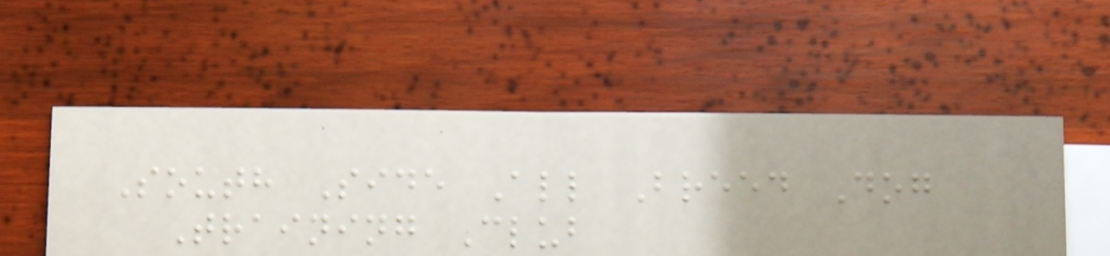South Side All Breed Dog
Training Club
